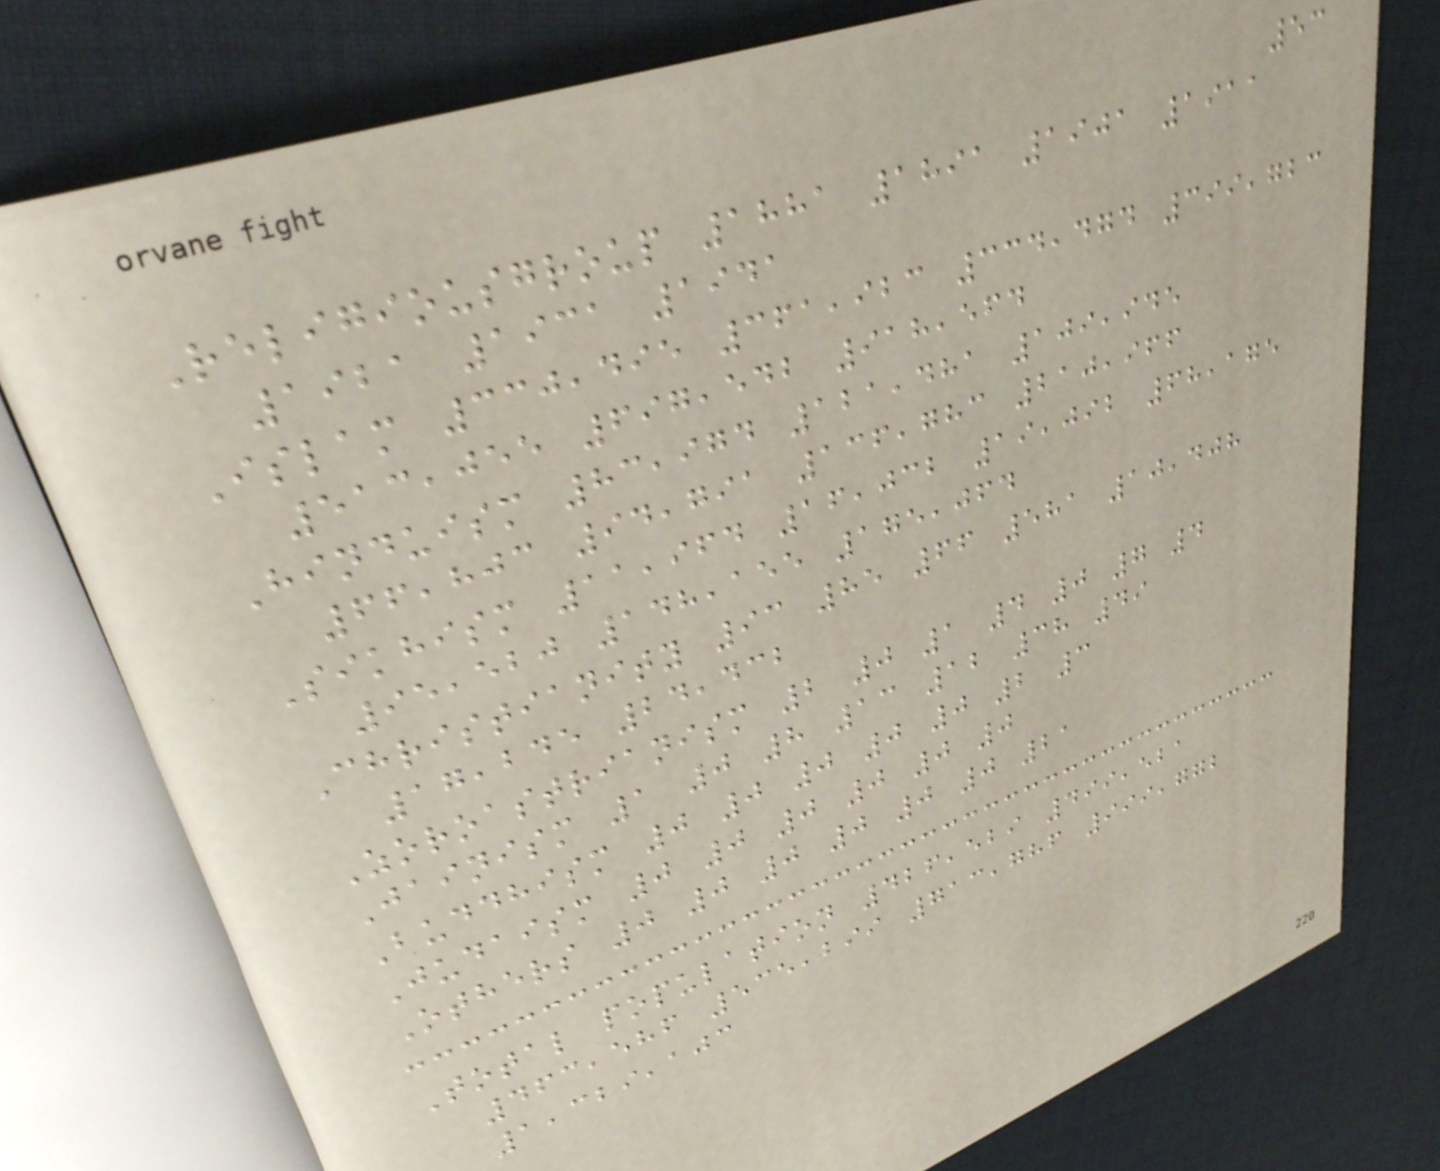53
Religiousgroup 1881 1891 1901 1911
1921 1931 1941
Islam 330,495 361,923 334,474 399,723
513,055 697,542 918,564
Hinduism 83,974 121,481 109,945
66,803 94,791 136,783 210,966
Sikhism 11,964 16,032 19,092 68,175
95,520 148,155 175,064
Christianity 93 85 66 581 10,408
17,245 24,432
Zoroastrianism 2 0 1 4 0 7 4
Jainism 1 0 8 13 12 38 49
Buddhism 0 0 0 0 0 2 3
Judaism 0 0 0 0 0 0
Others 0 0 0 0 0 0 21
Total population 426,529 499,521
463,586 535,299 713,786 999,772
1,329,103
